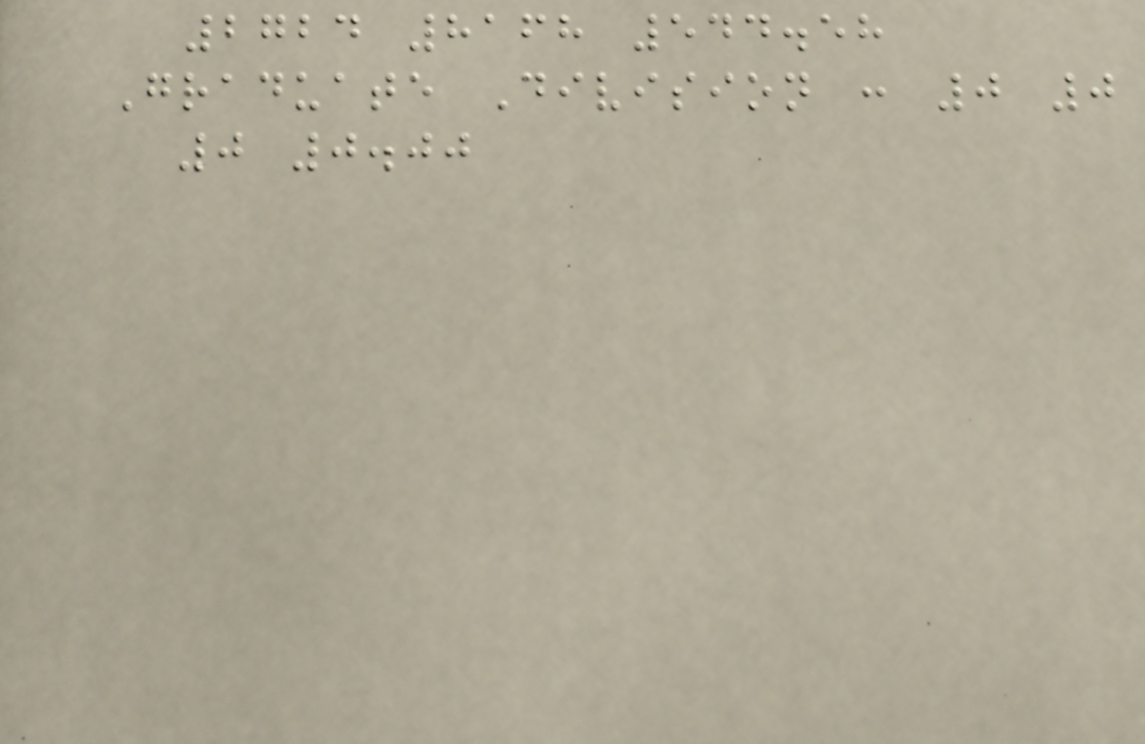2724 8168 544.58
Graduate Division : 0 0
0 0.00
